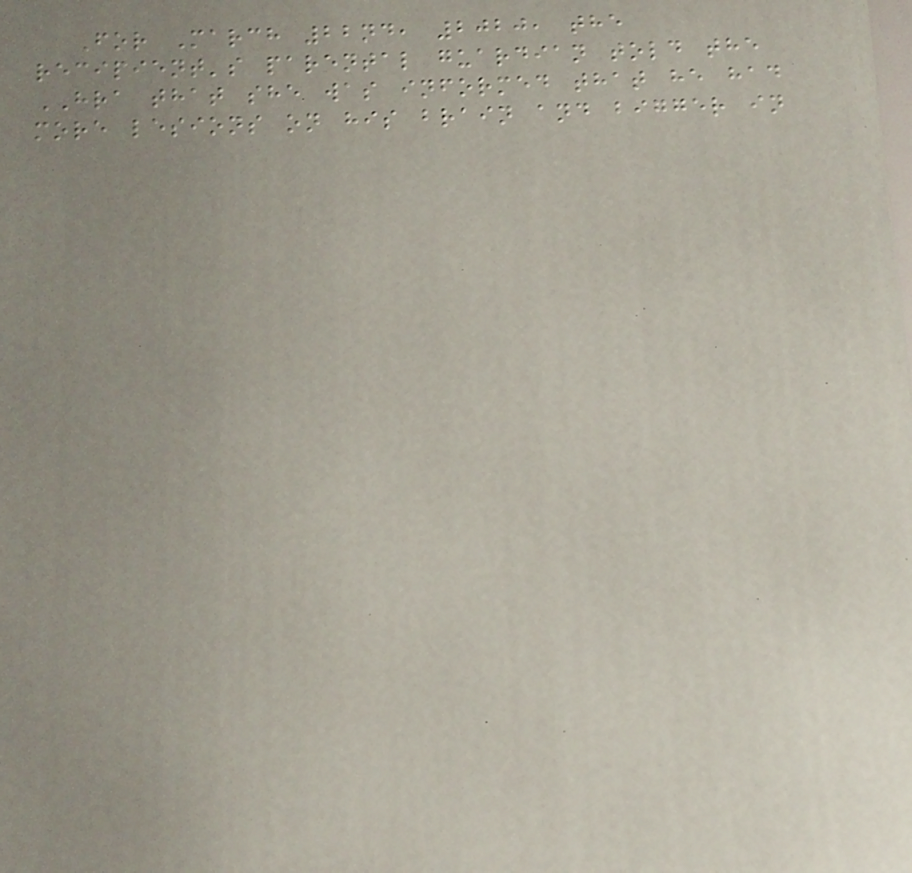For March 22nd, 2020, the
recipient's parental guardian told the
HRA that she was informed that he had
more lesions on his brain and bigger in
